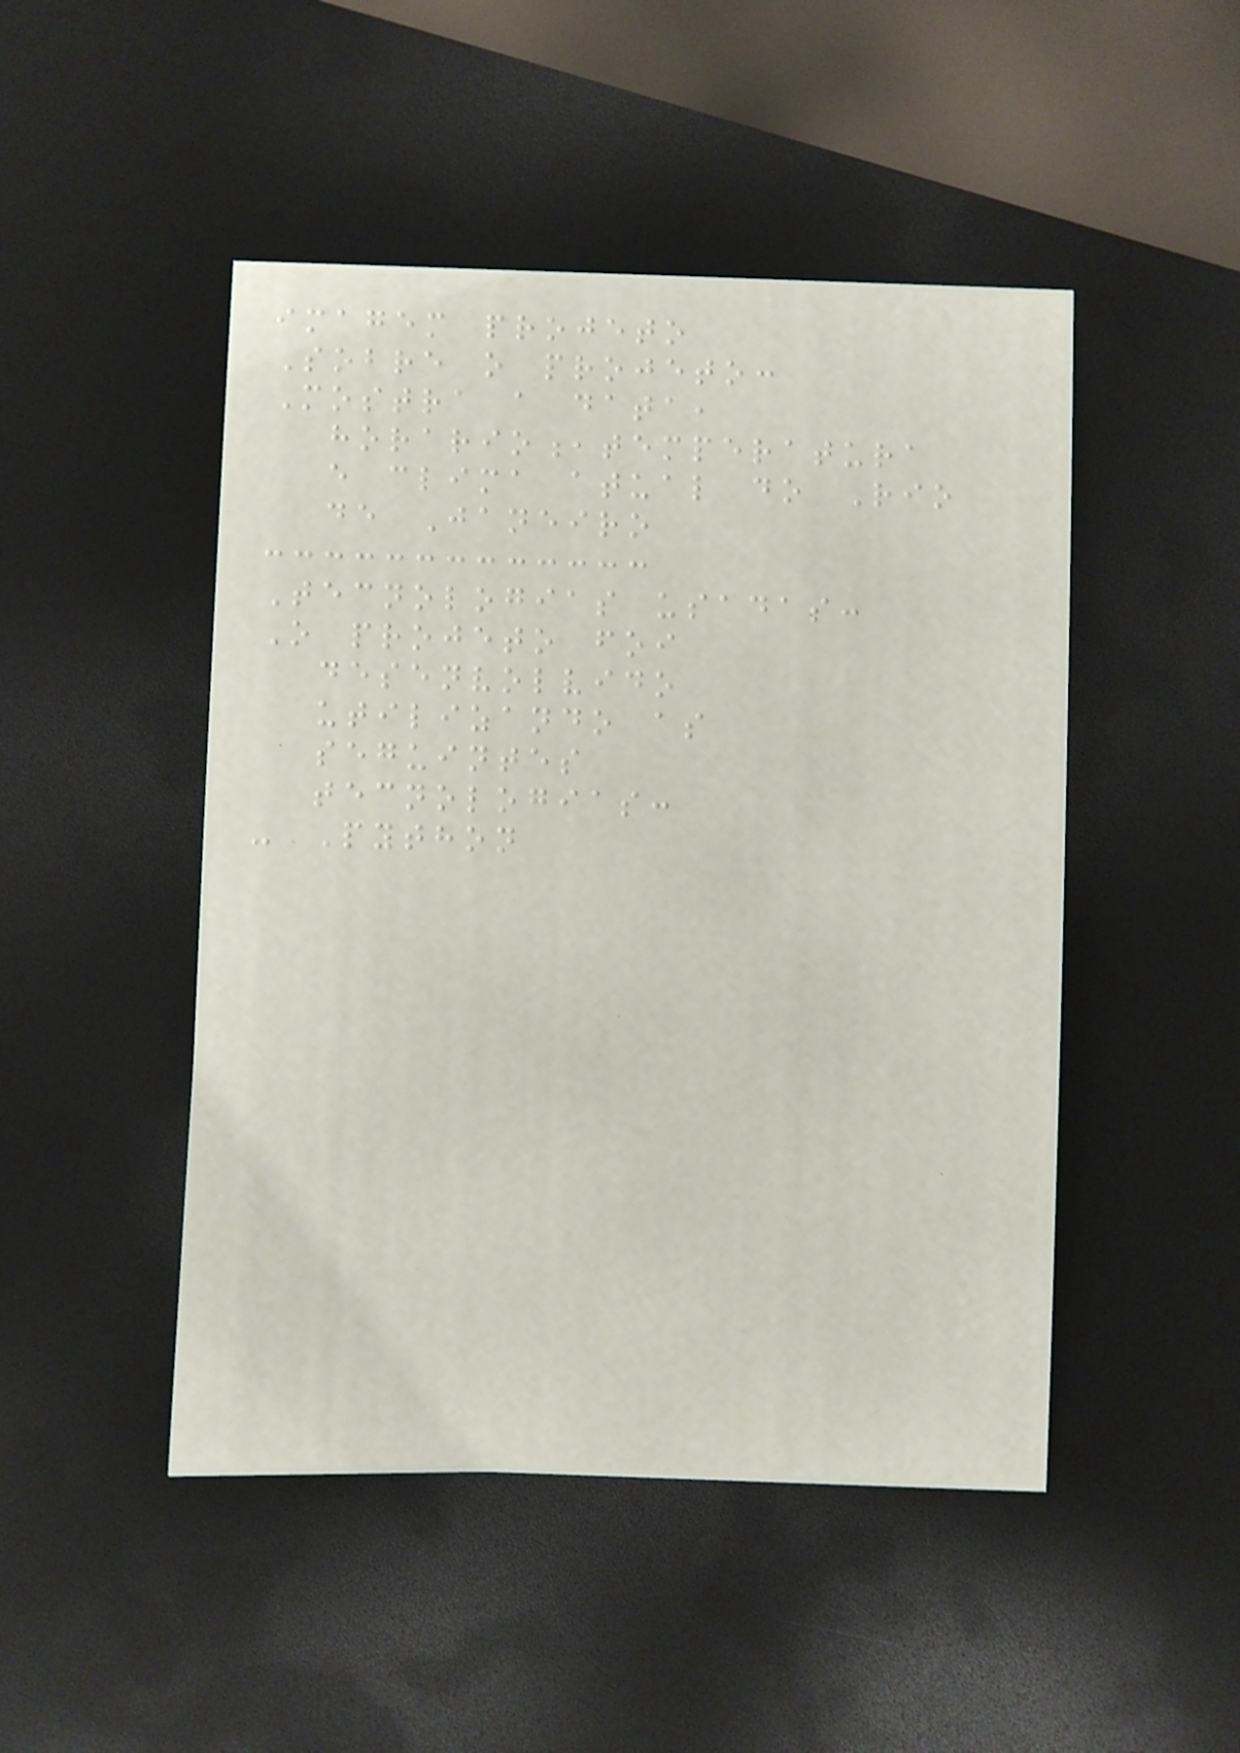imagem projeto
Sobre o projeto:
Mostra a data,
horario,temperatura
e clima atual do Rio
de Janeiro
Tecnologias usadas:
O projeto foi
desenvolvido
utilizando as
seguintes
tecnologias:
- Python
